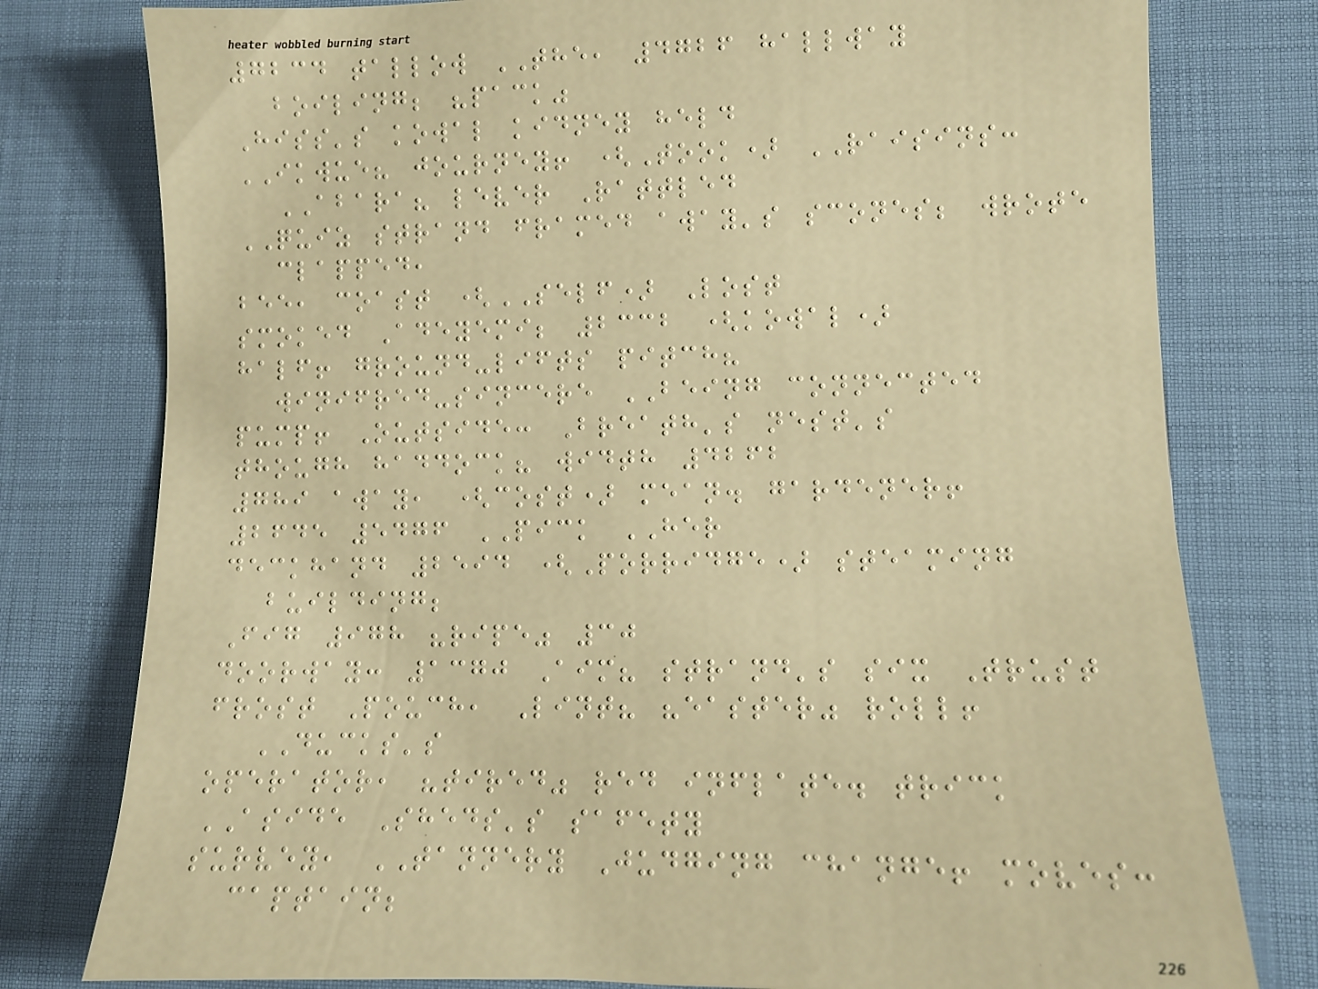7234 tallow THE, 4726 hallway
boiling; "pack"
Hiss's kowal kidney held
IKWUE? journey! (Took) RAISINS:
ABARA? lever Rattled
QUIZ strand framed away's scones; wrote
clapped,
bee, coast (SELF) Lost
smoked Adeyemi; 2332 (kowal)
half! ground-lifts pitch?
winifred-sincere BEING connected
pump! Outside: Breath's nest's
though haddock? width 4262
789 away, (cost) mean. gardener!
2645 5476 PICK HER
deckhand 2594 (Porridge) steaming
building;
Fig 978 "ripe" 30
doorway: 1370 Aim? strand's six Trust
frost Pouch, Lint? "easter" roll!
DUCKS's
operator, "tired" red inflate. trick
ASIDE Sheds's safety
survey, TANNERY Judging change! moves:
captain;
